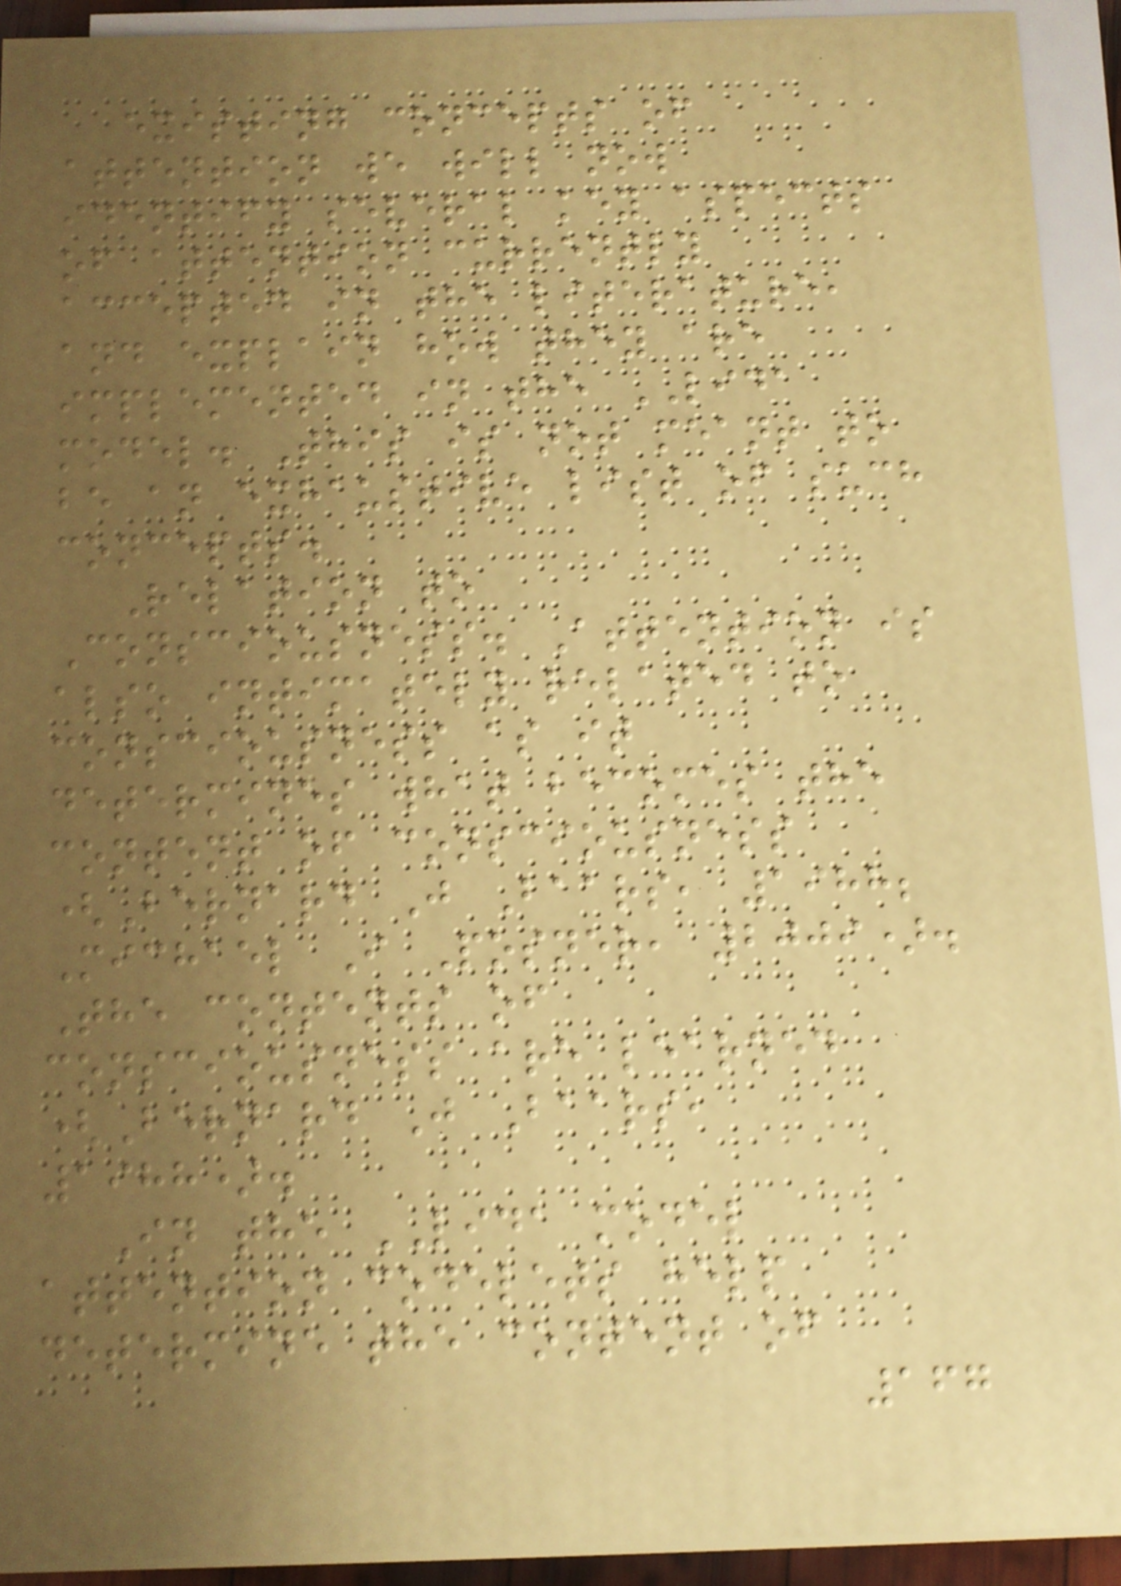existing concepts of
attention we will now
identify several key aspects
of attention currently
accepted in the literature,
and explain how they are
implemented in the LIDA
model. This is not meant to
be an exhaustive list of such
concepts.
Relation to
Consciousness. Attention is
also intimately related to
consciousness as it
determines what becomes the
content of consciousness
(Bernard J Baars, 1988;
Michael I Posner, 2009).
The contents of
consciousness are learned
(Bernard J Baars,
1988).
In the LIDA model
attention codelets help
determine the content of
167
